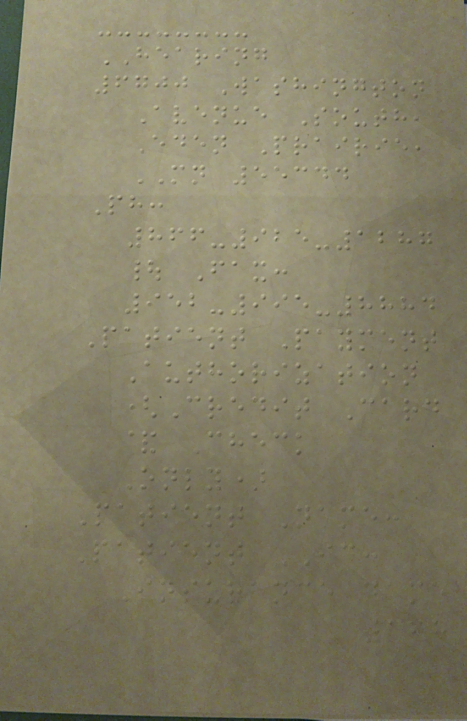HEARING
6700 Washington
Avenue South,
Eden Prairie,
MN 55344
Ph:
866-925-1287
| Fax:
952-995-8884
Patient Payment
Authorization
(Credit Card
& Check
Only)
Patient Name:
Patient ID:
Insurance name
168
